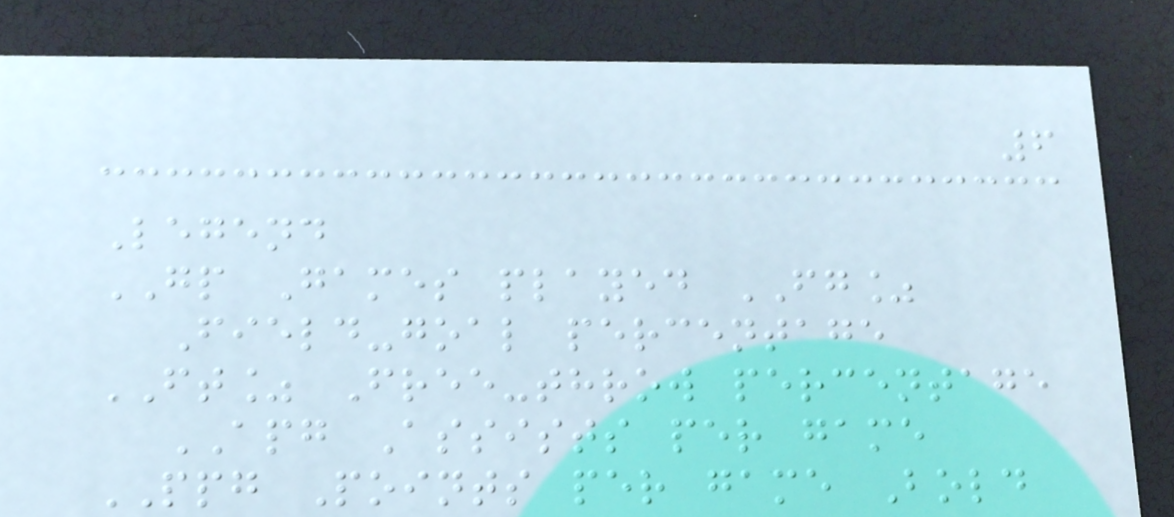6
Legend
GP Games played FG%
Field-goal percentage
FT% Free-throw percentage
APG Assists per game
PPG Points per game Bold
